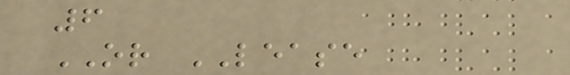6
OR LEASE
